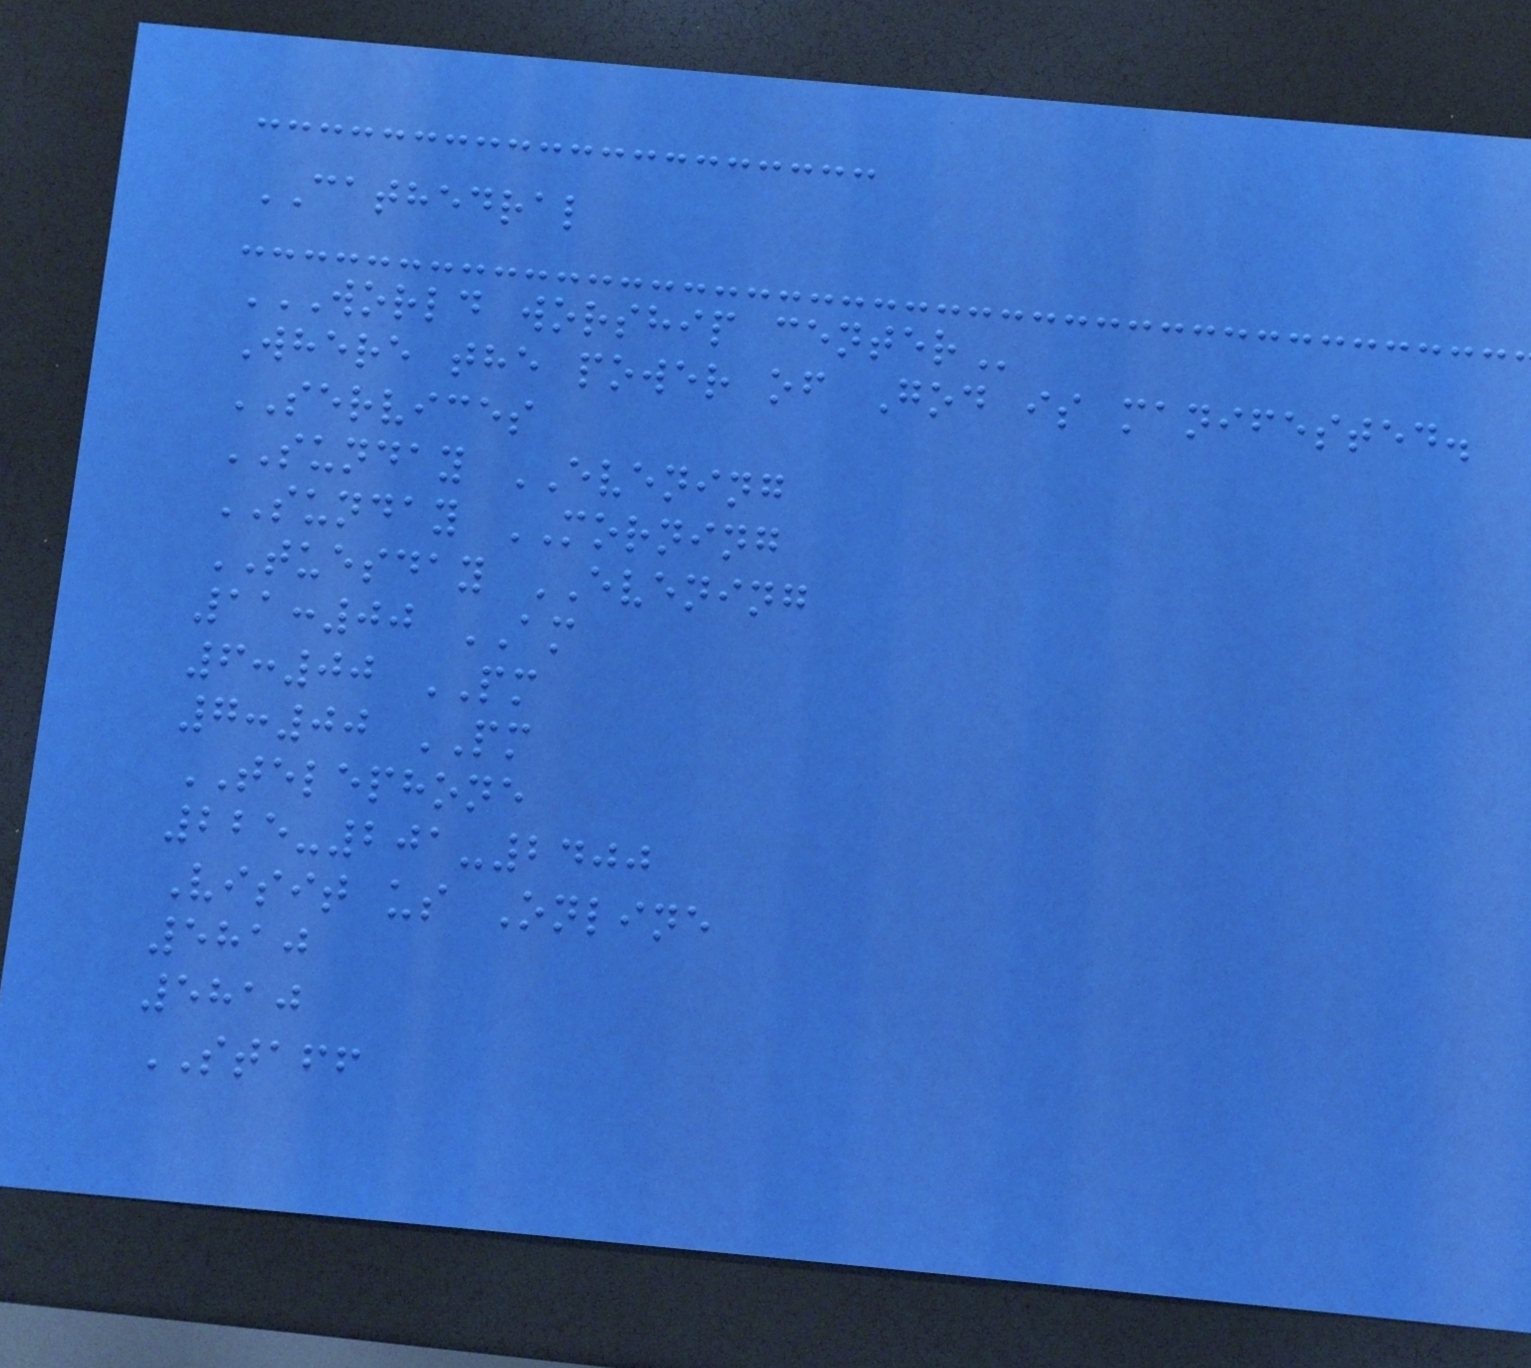CATHEDRAL
WORLD WORSHIP CENTER
Where the power of God is manifested.
SERVICES
SUNDAY EVENING
SUNDAY MORNING
TUESDAY EVENING
11:00 AM
6:00 PM
7:00 PM
TELEPHONE
225-201-2400
Visit us Online
5810
5810
STAFF
